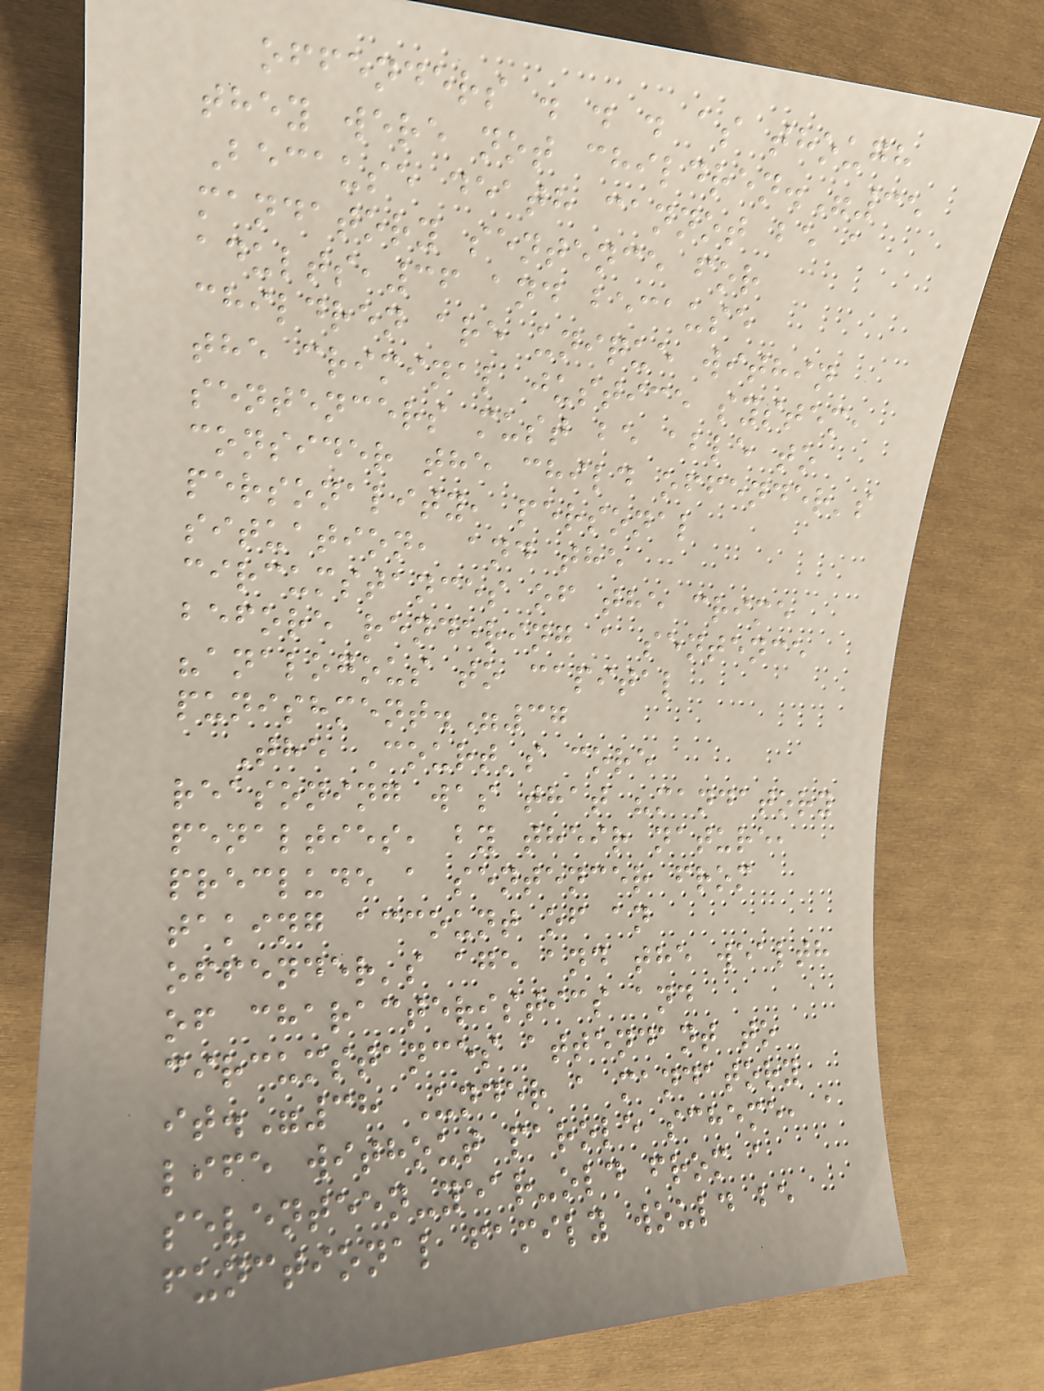offenders . . . as though
they were not children."35
Because death cannot be a
mandatory sentence for
adults,36 and because
children are unique within
the criminal justice system,
sentencers must be able to
consider the child offender's
personality, personal
situation, and the
circumstances of the crime
before rendering a sentence
"analogous to capital
punishment."37
The Court's core
reasoning was that "mandatory
penalties, by their nature,
preclude a sentencer from
taking account of an
offender's age and the wealth
of characteristics and
circumstances attendant to
it."38 Under a mandatory
life without parole scheme, a
seventeen-year-old from a
functional family would be
